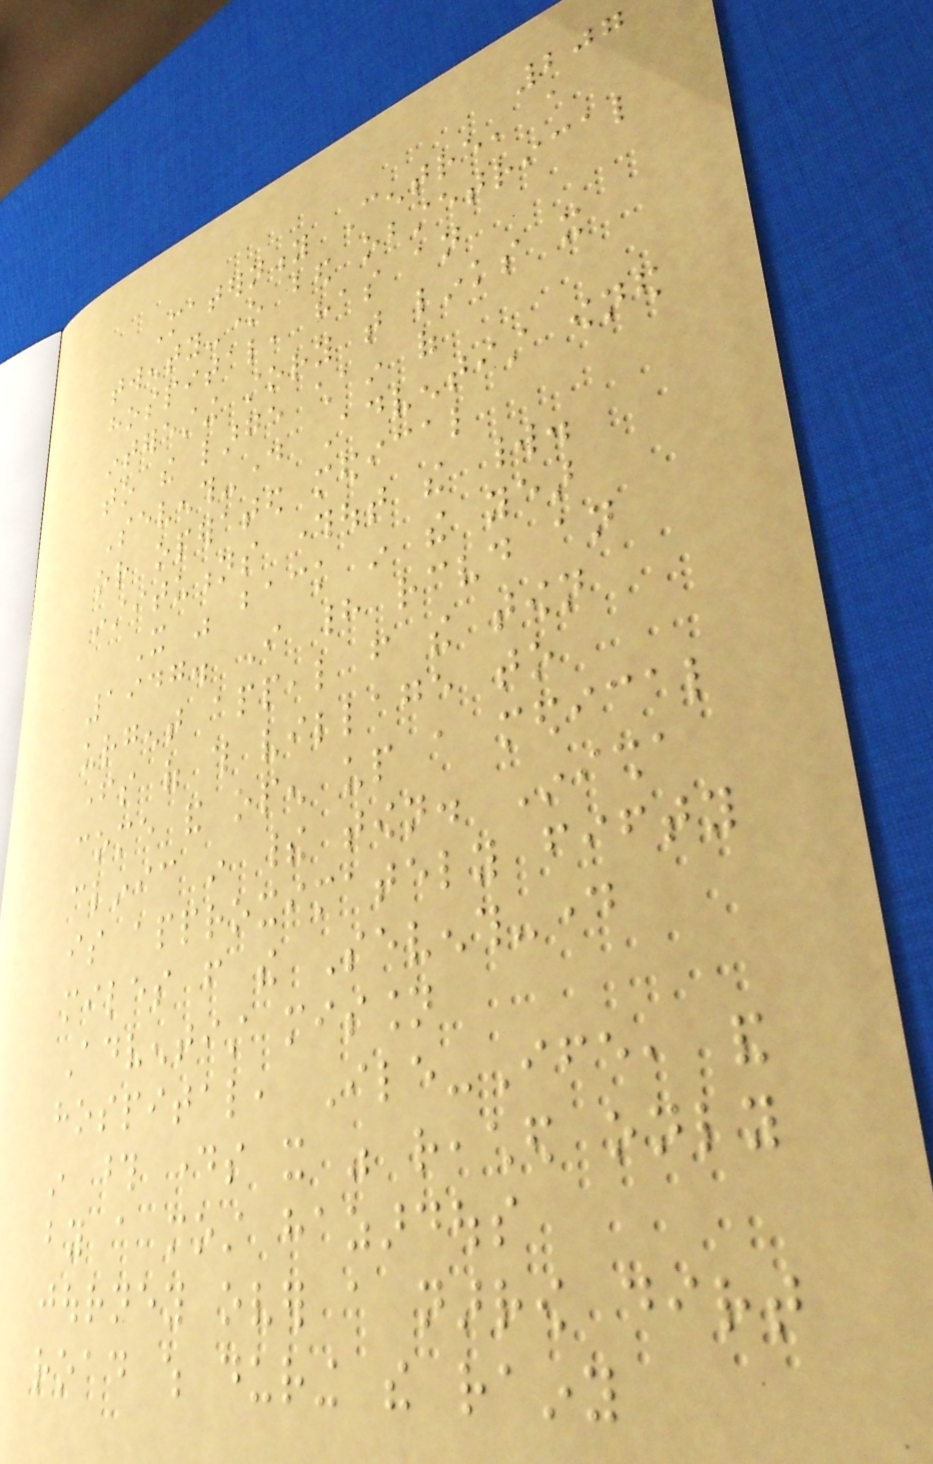207
Maternity Centre, a
twenty-one bed obstetrical
hospital, has an
interesting story that links it
to the large chain of
Seventh-day Adventist owned
or operated medical
institutions throughout the world.
It was back in the year
1947. I had received an
urgent appeal from the town
fathers of this village to
come and open up a medical
clinic in their town. Inisha
is approximately fifty
miles from the Seventh-day
Adventist mission
hospital, Ile-Ife, and
in those days it was reached only
by a most hazardous
journey over a narrow dirt
road which during the rainy
